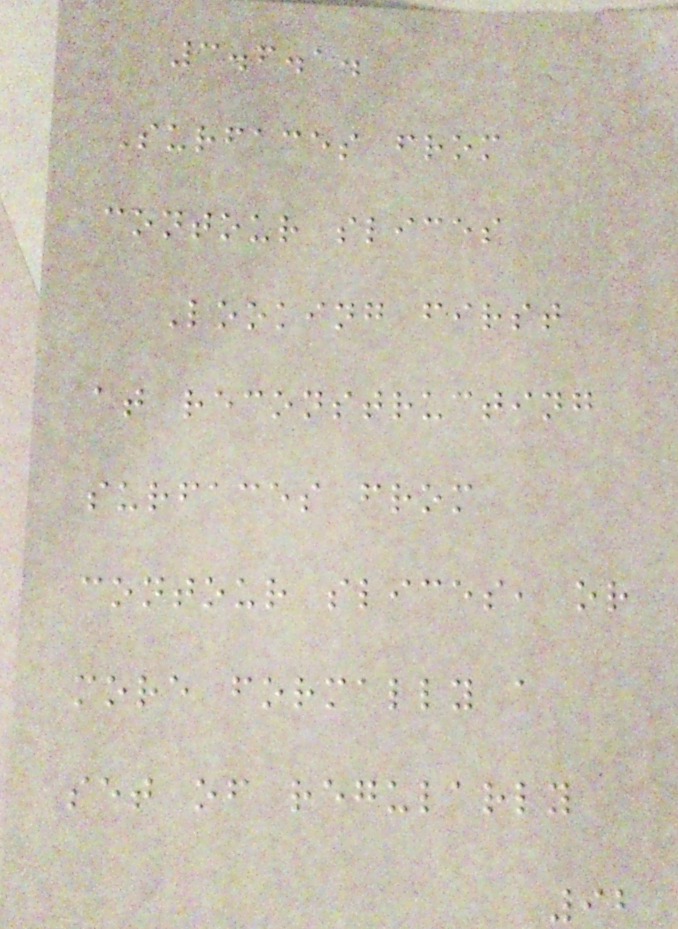3.6.1.
Surfaces from
contour slices
Looking first
at reconstructing
surfaces from
contour slices, or
more formally a
set of regularly
92
